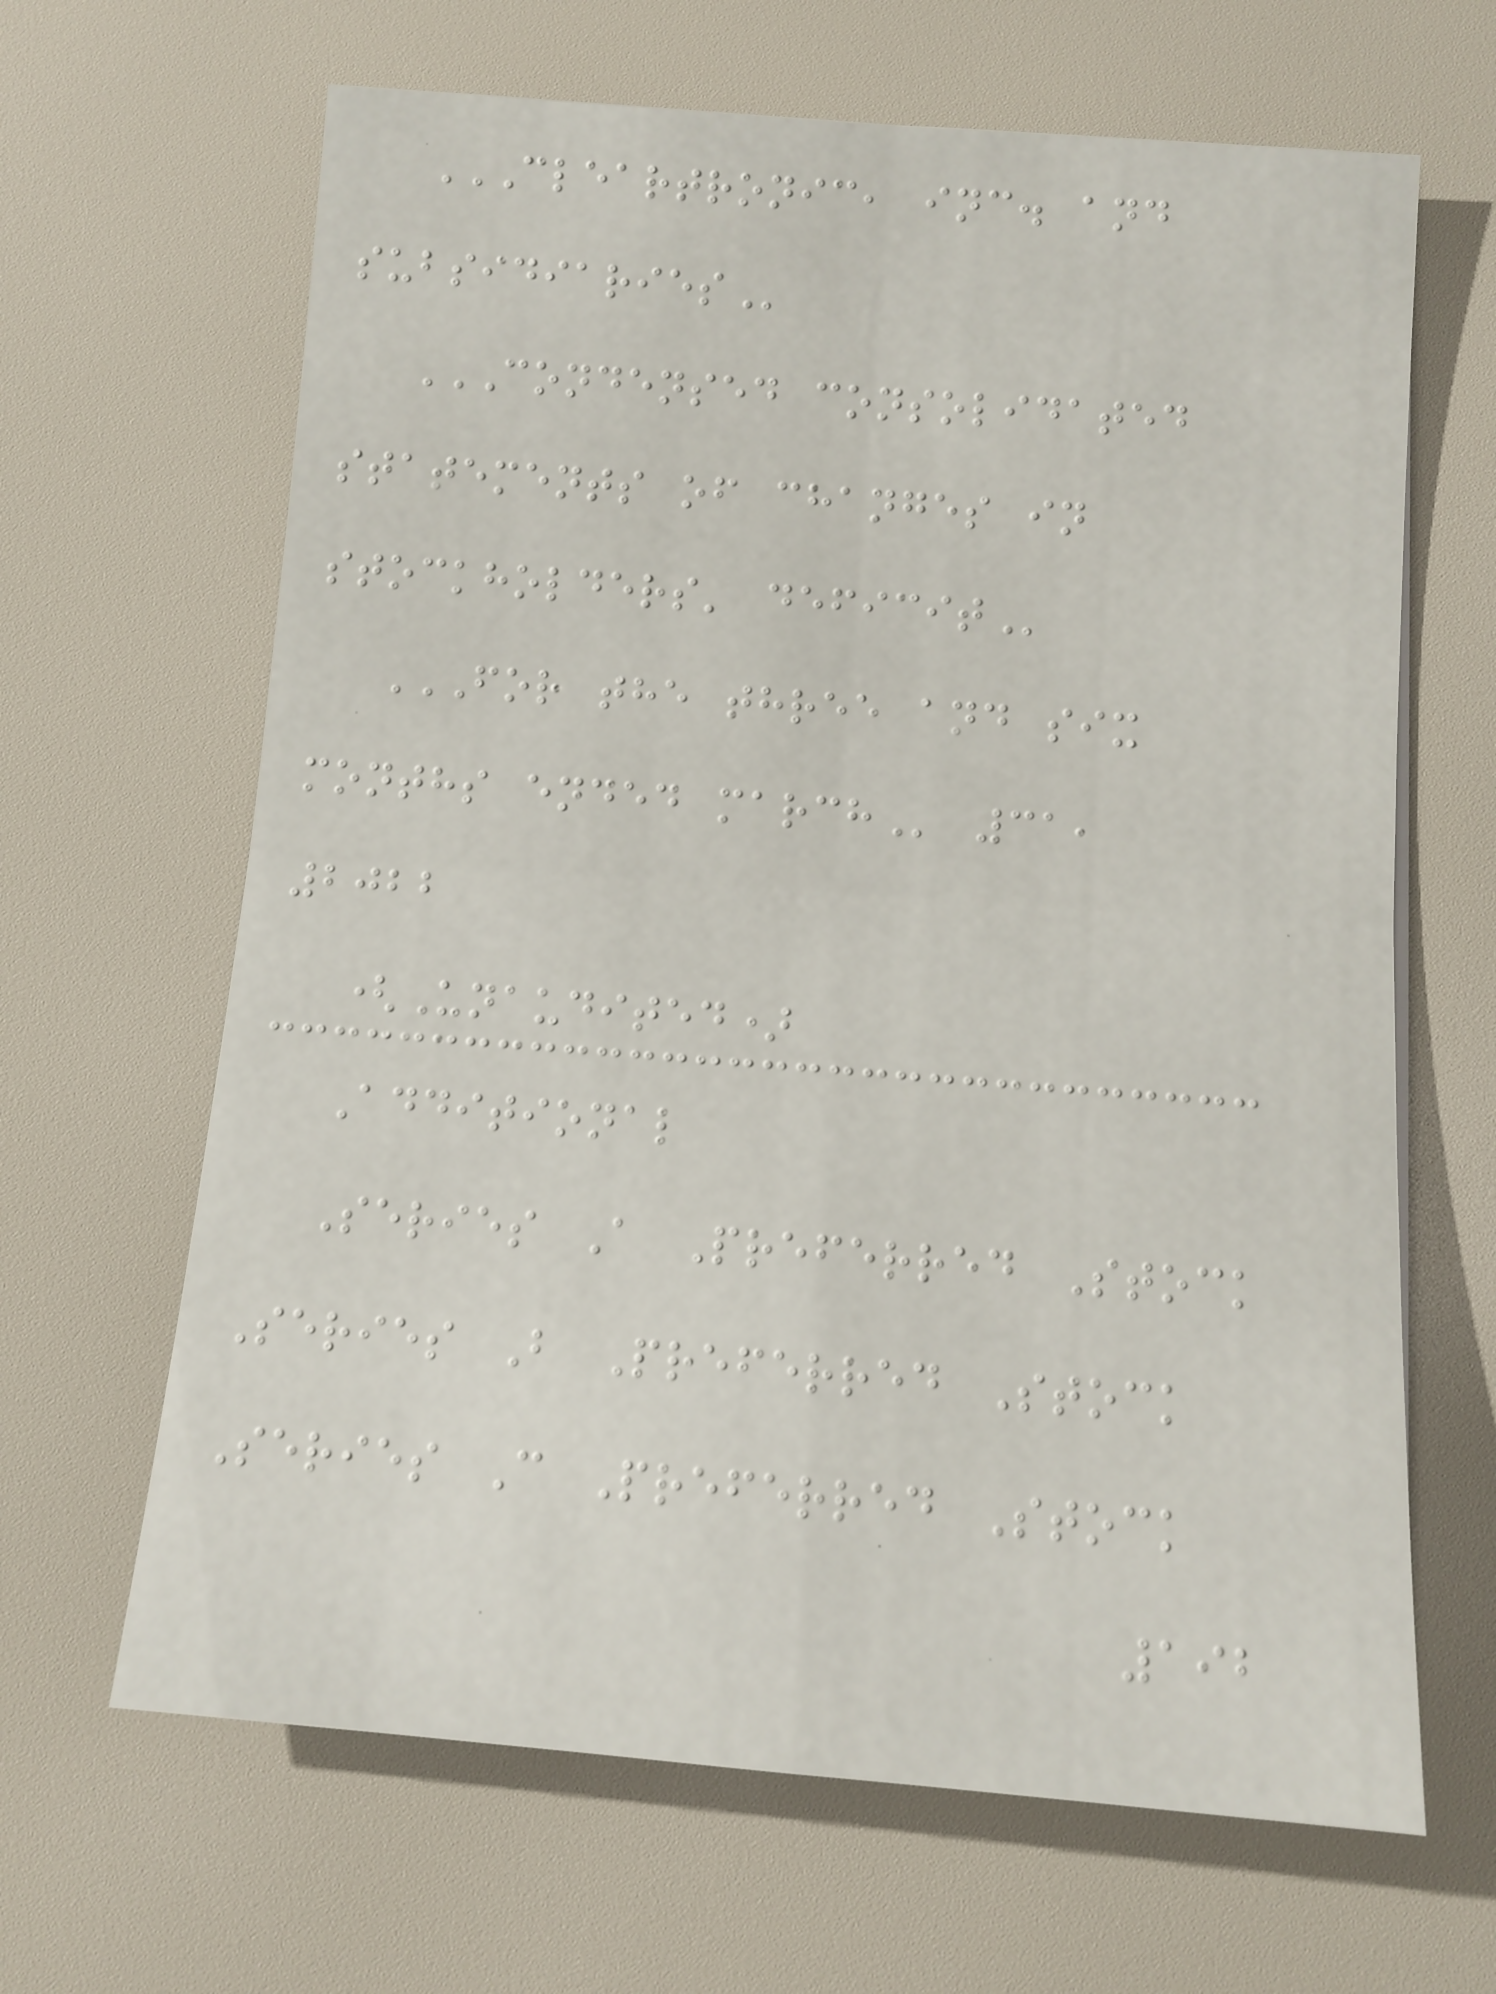CLEARTRONIC, INC. AND
SUBSIDIARIES
CONDENSED CONSOLIDATED
STATEMENTS OF CHANGES IN
STOCKHOLDERS' DEFICIT
FOR THE THREE AND SIX
MONTHS ENDED MARCH 31,
2022
(Unaudited)
Additional
Series A Preferred Stock
Series B Preferred Stock
Series C Preferred Stock
192
